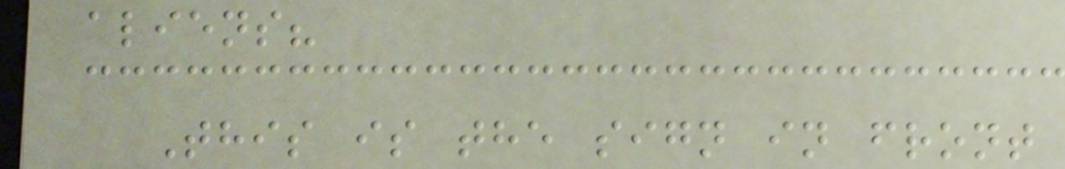aliens?
This is the sign in front
